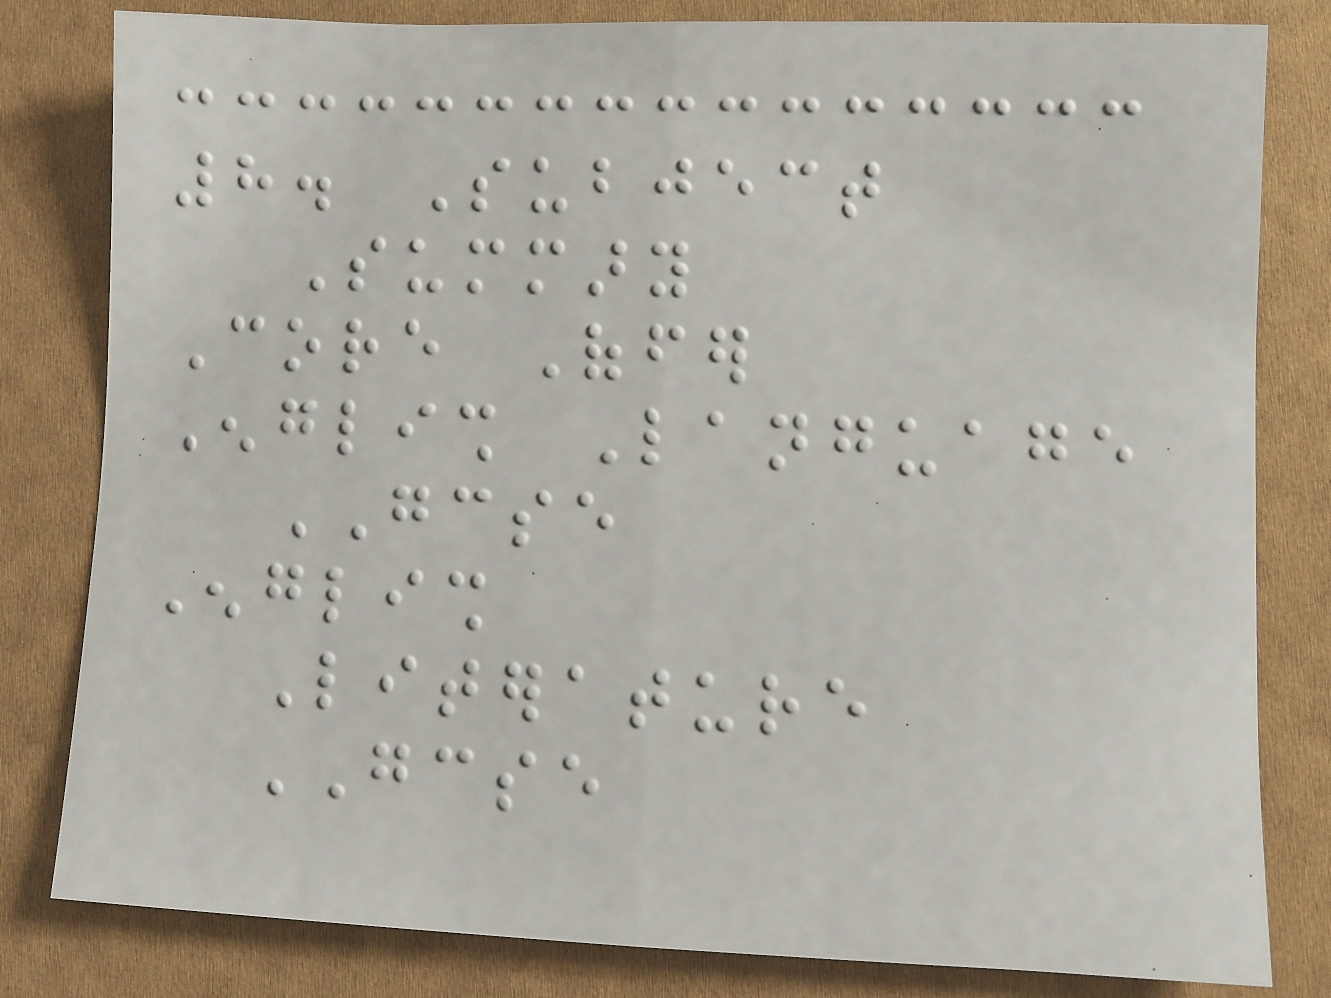8. Subject
Summary
Core Offer
English Language
GCSE
English
Literature
GCSE
